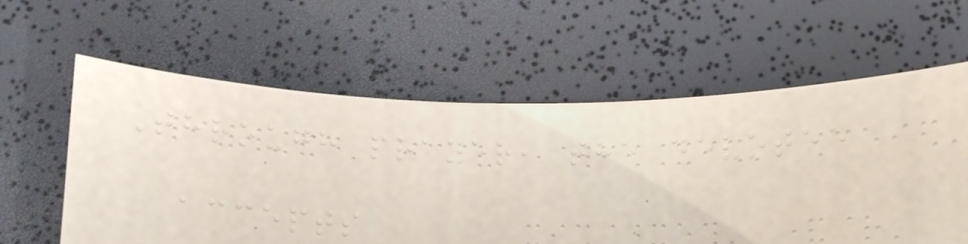Through prayer, the devotee
accepts
